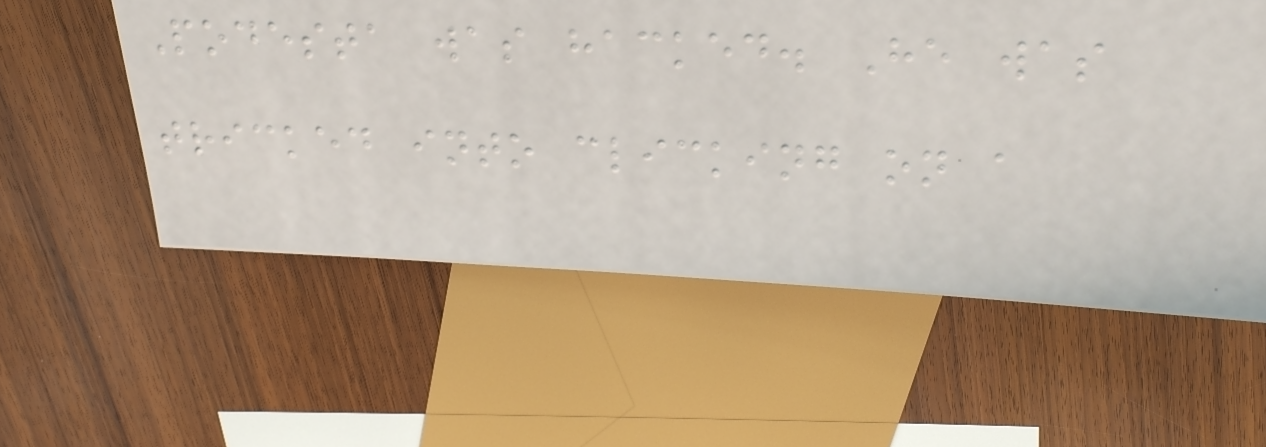Podesta was hacked. He was
tricked into clicking on a
